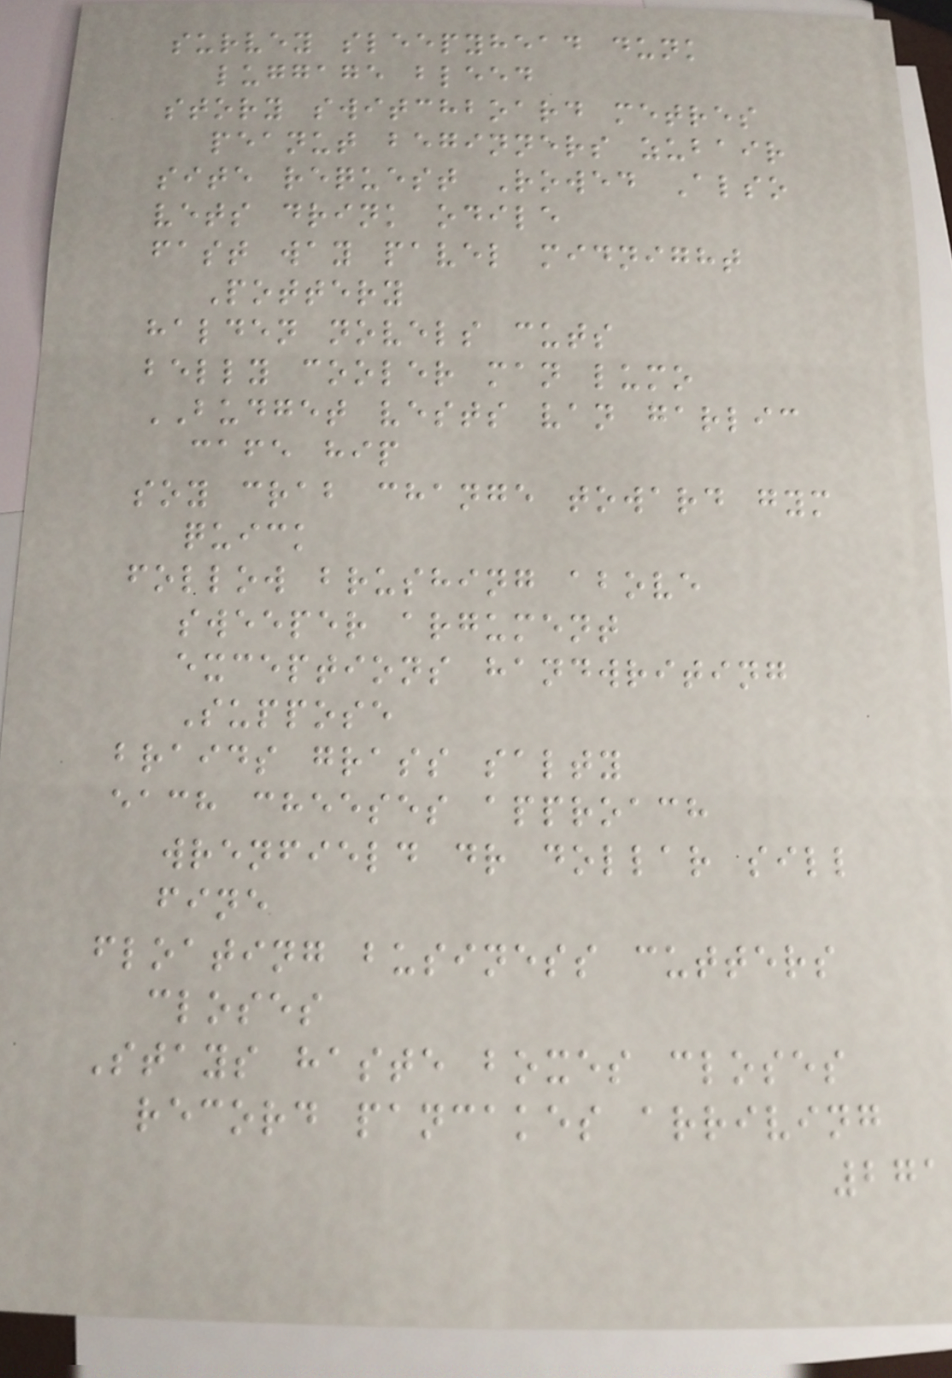survey sleepyhead dunk
luggage bleed
story switchboard metres
peanut beginners zubair
site request Rowed Also
vets drink odile
fast way pavel midnight
Pottery
halden novels cuts
belly cooler man lumo
BUDGET vests van garlic
cafe hip
soy crab change toward gym
quick
follow brushing above
sweeper argument
exceptions handwriting
Suppose
braids grass salty
each cheeses approach
wrenfield dr dollar sill
fine
floating business cutters
closes
Stays haste boxes closes
record pancakes arriving
271
